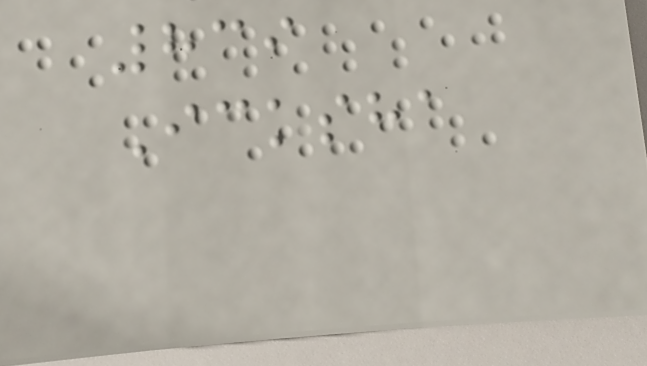839
Icksha
